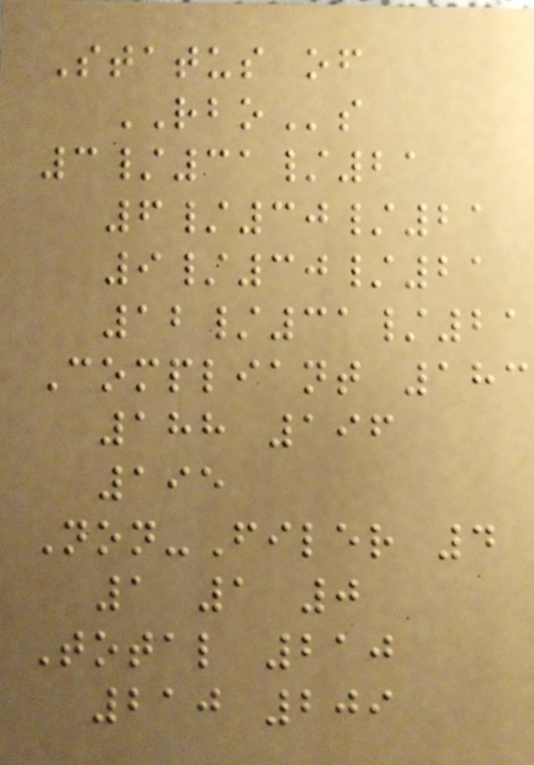Status of
RBOs
3/31/21
6/30/21
9/30/21
12/31/21
Compliant 183
188 196
195
Non-Filer 4
1 1 0
Total 210
210 209
